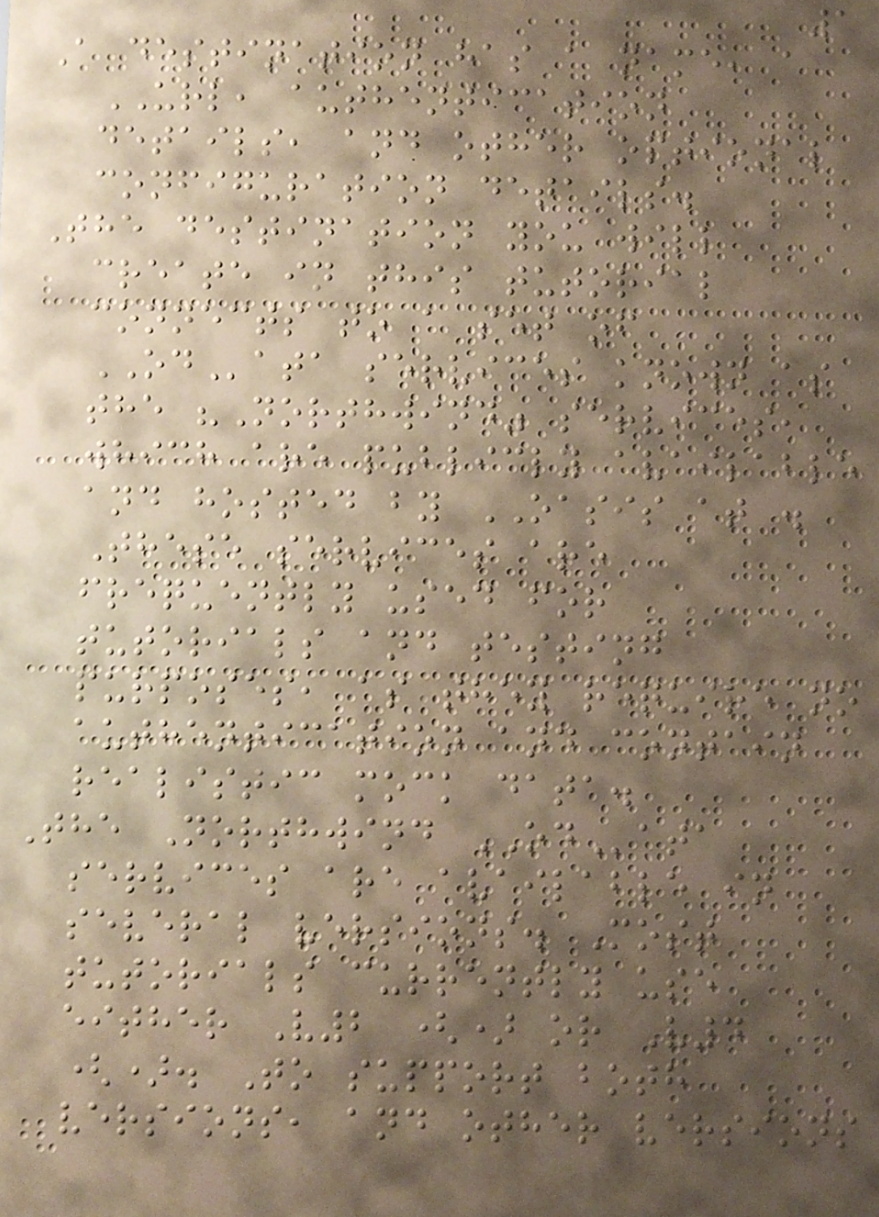1
A destination has a name, a
URL, authentication
details, and other optional
configuration details.
The destination you will
create in this tutorial
connects to a set of
OData services known as
the "Northwind" services,
which are publicly available
and hosted by OASIS at .
These services are
frequently used for
tutorials and testing
purposes, as they require no
authentication and contain
realistic mock data.
The Northwind OData
services are available in
several versions. Most
tutorials currently use
either V2 () or V4
(). To support both
versions, and other versions
